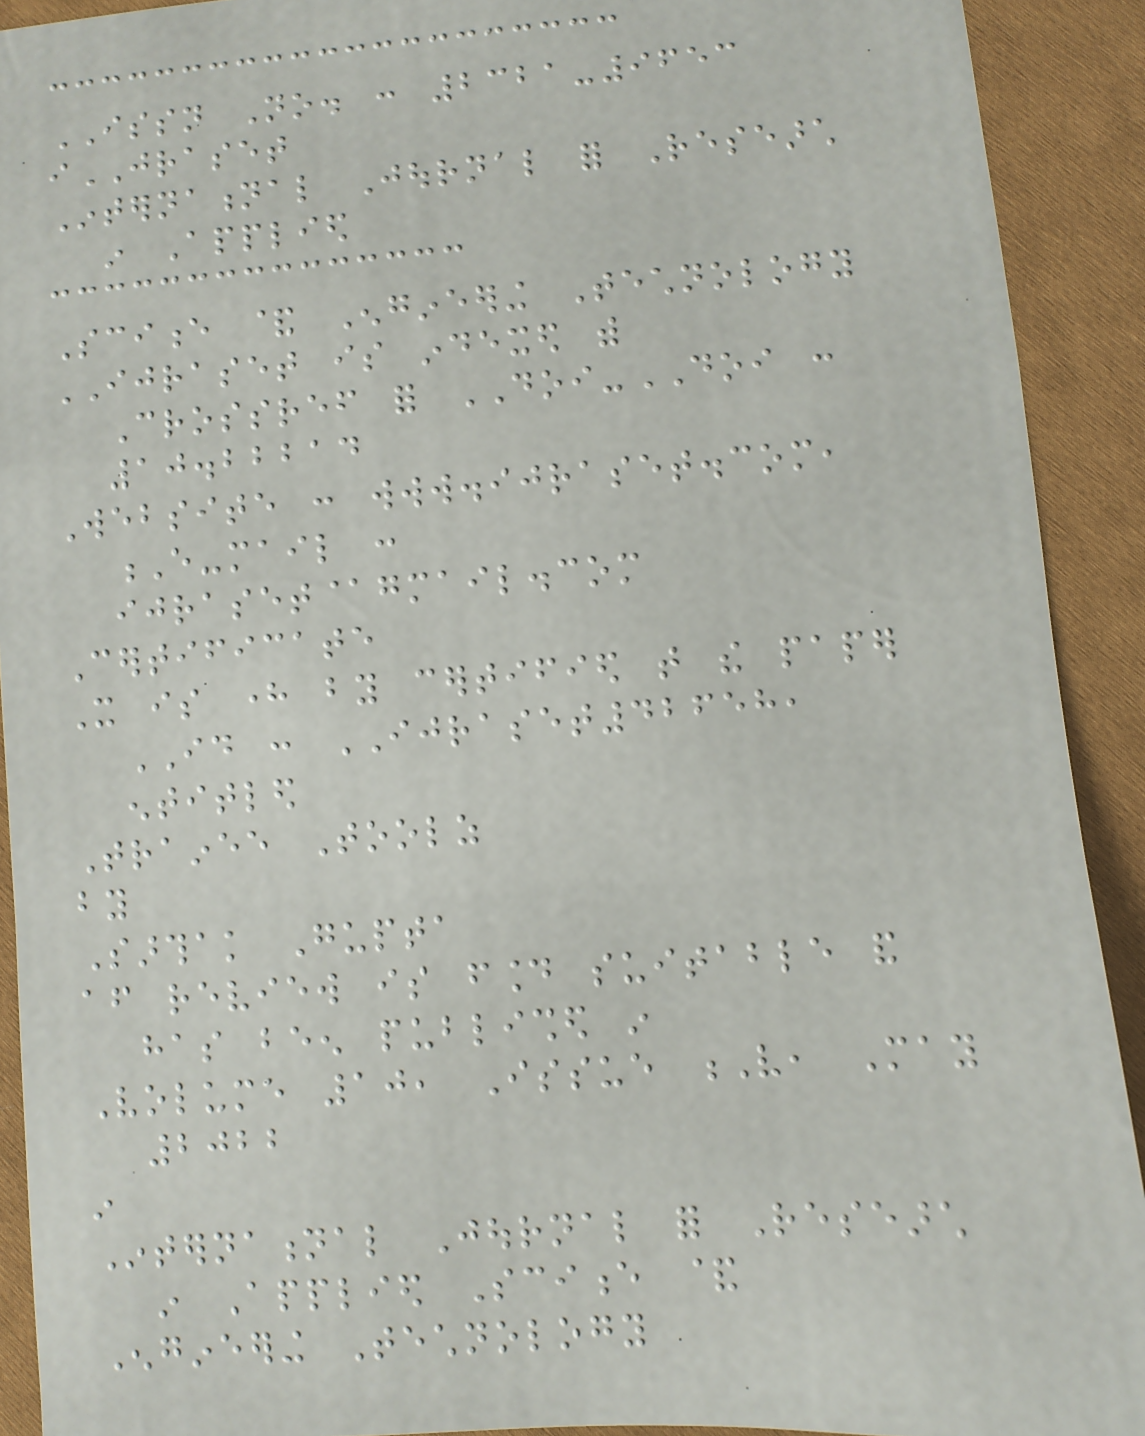ISSN No. : 2321-9653
iJRASET
International Journal for Research
in Applied
Science & Engineering Technology
IJRASET is indexed with
Crossref for DOI-DOI :
10.22214
Website : www.ijraset.com,
E-mail :
ijraset@gmail.com
Certificate
It is here by certified that the paper
ID : IJRASET42658,
entitled
Trainee Toolz
by
Sarthak Gupta
after review is found suitable and
has been published in
Volume 10, Issue V, May
2022
in
International Journal for Research
in Applied Science &
Engineering Technology
